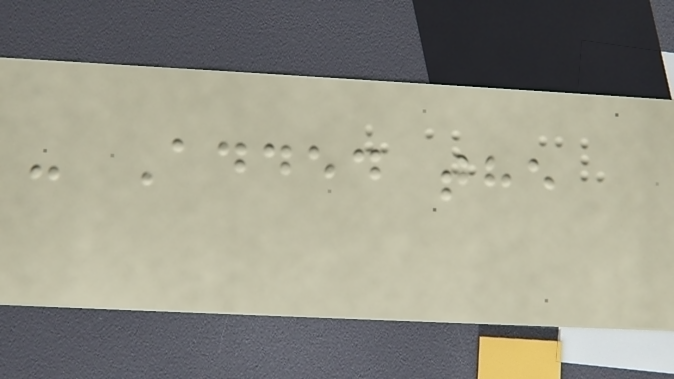- Added the
